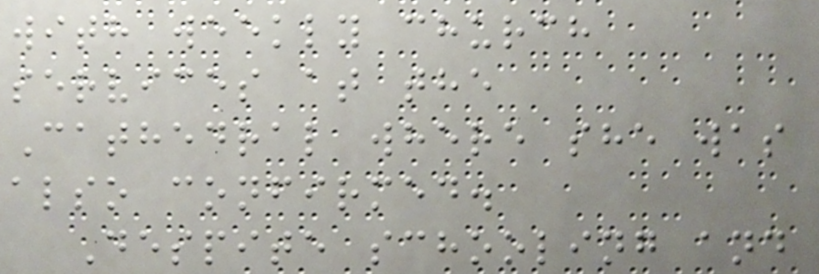with weekly church
services at the
Cathedral where she was
also confirmed.
Despite schooling and
